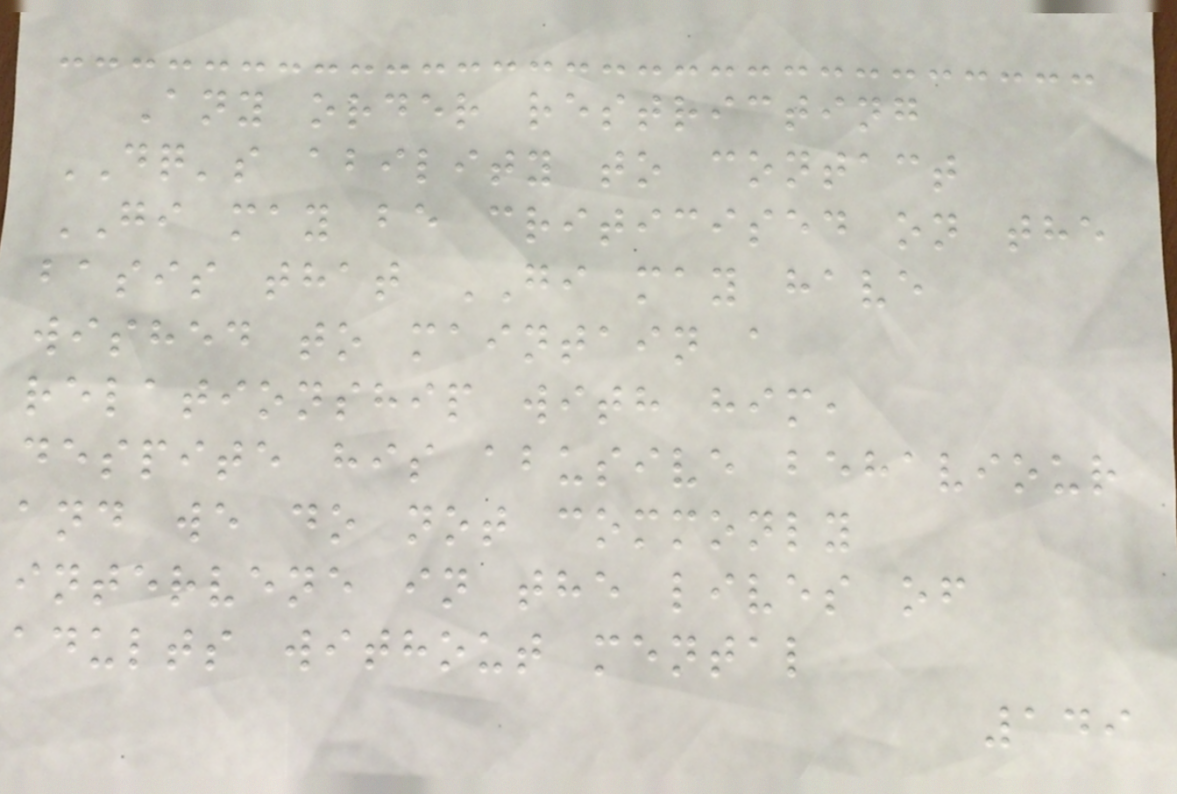Any order restricting
DQ's ability to contact
GI may be criticised on the
basis that GI may have
wished to maintain a
relationship with him,
despite his abusive behaviour
and we do not commonly
intervene in the lives of
adults without mental
149
